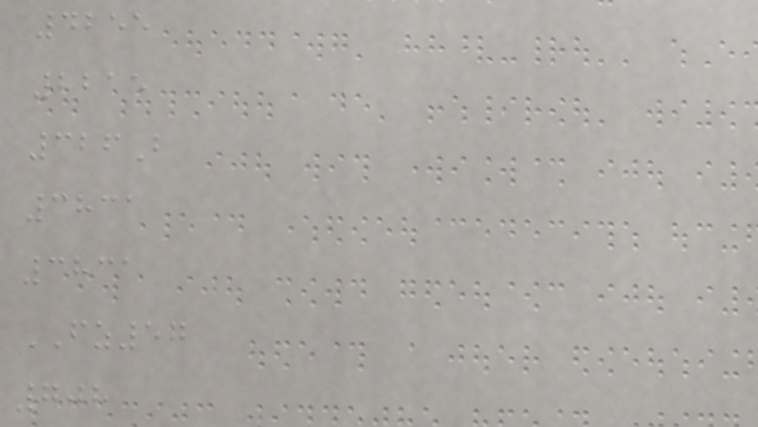4255
2215
326B
3831
3831
FZ57
708
